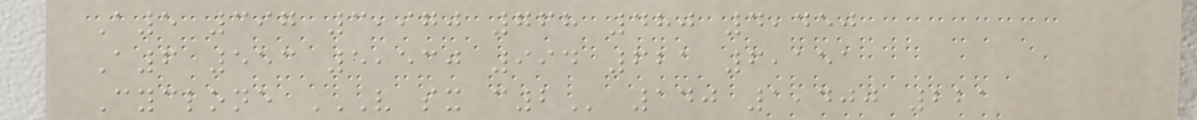A5 397 3,970 768 480 4,450
A6 553 5,530 994 621 6,151
Cyclone V SX C2 140 1,400 221
